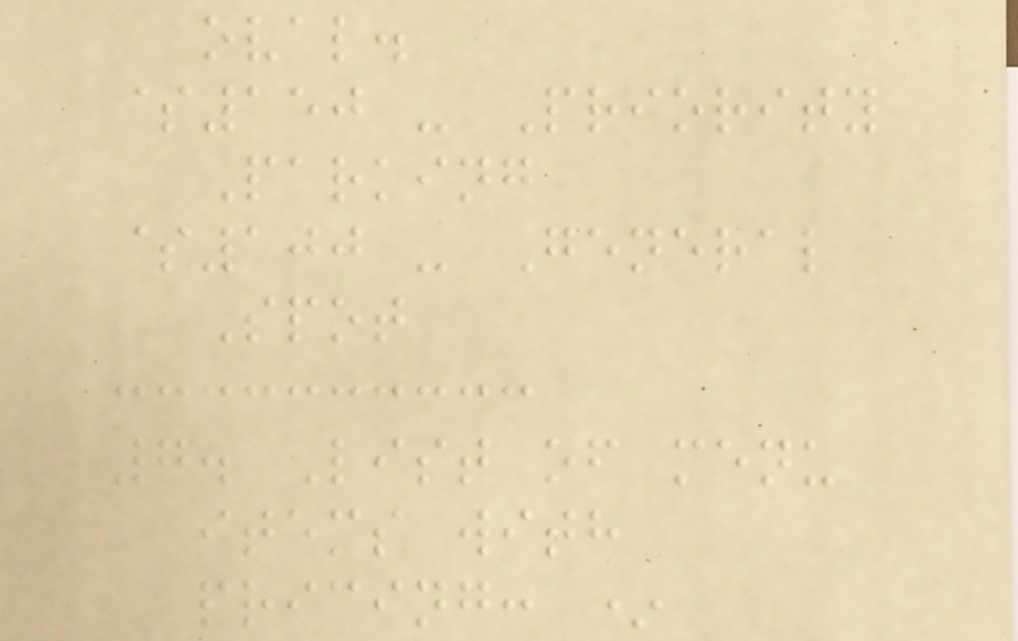oval.
$150 - Priority
Parking
$100 - General
Spot
7. List of menu
items with
pricing: *
